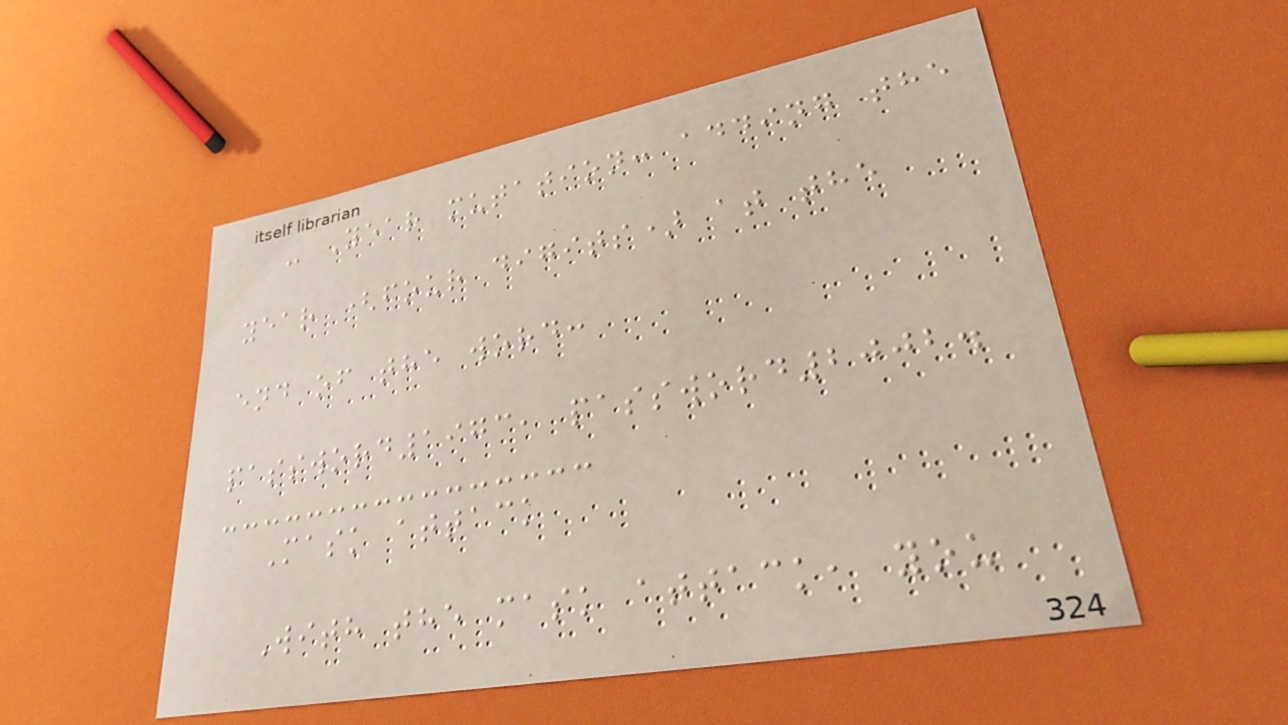- Year mutation: adding the
year (four digits) at the
end of the word:
password1973, password2002.
Mask attack
With the mask attack, you
